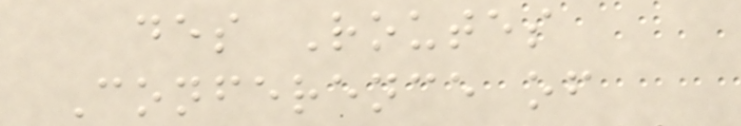des Routes
Conference of
